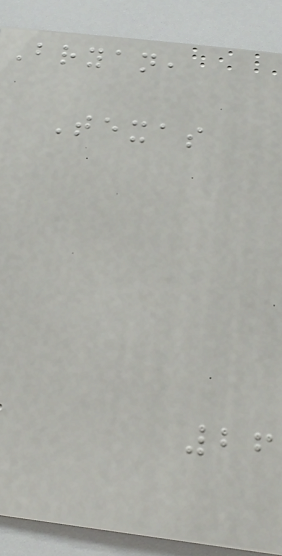Bryan,
Texas
26
